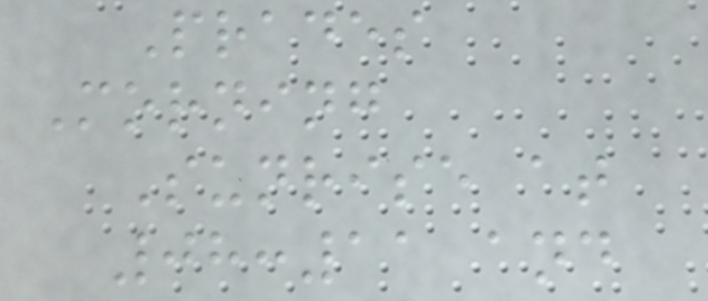Prades
Morning
Sunrise at
08:11 and
